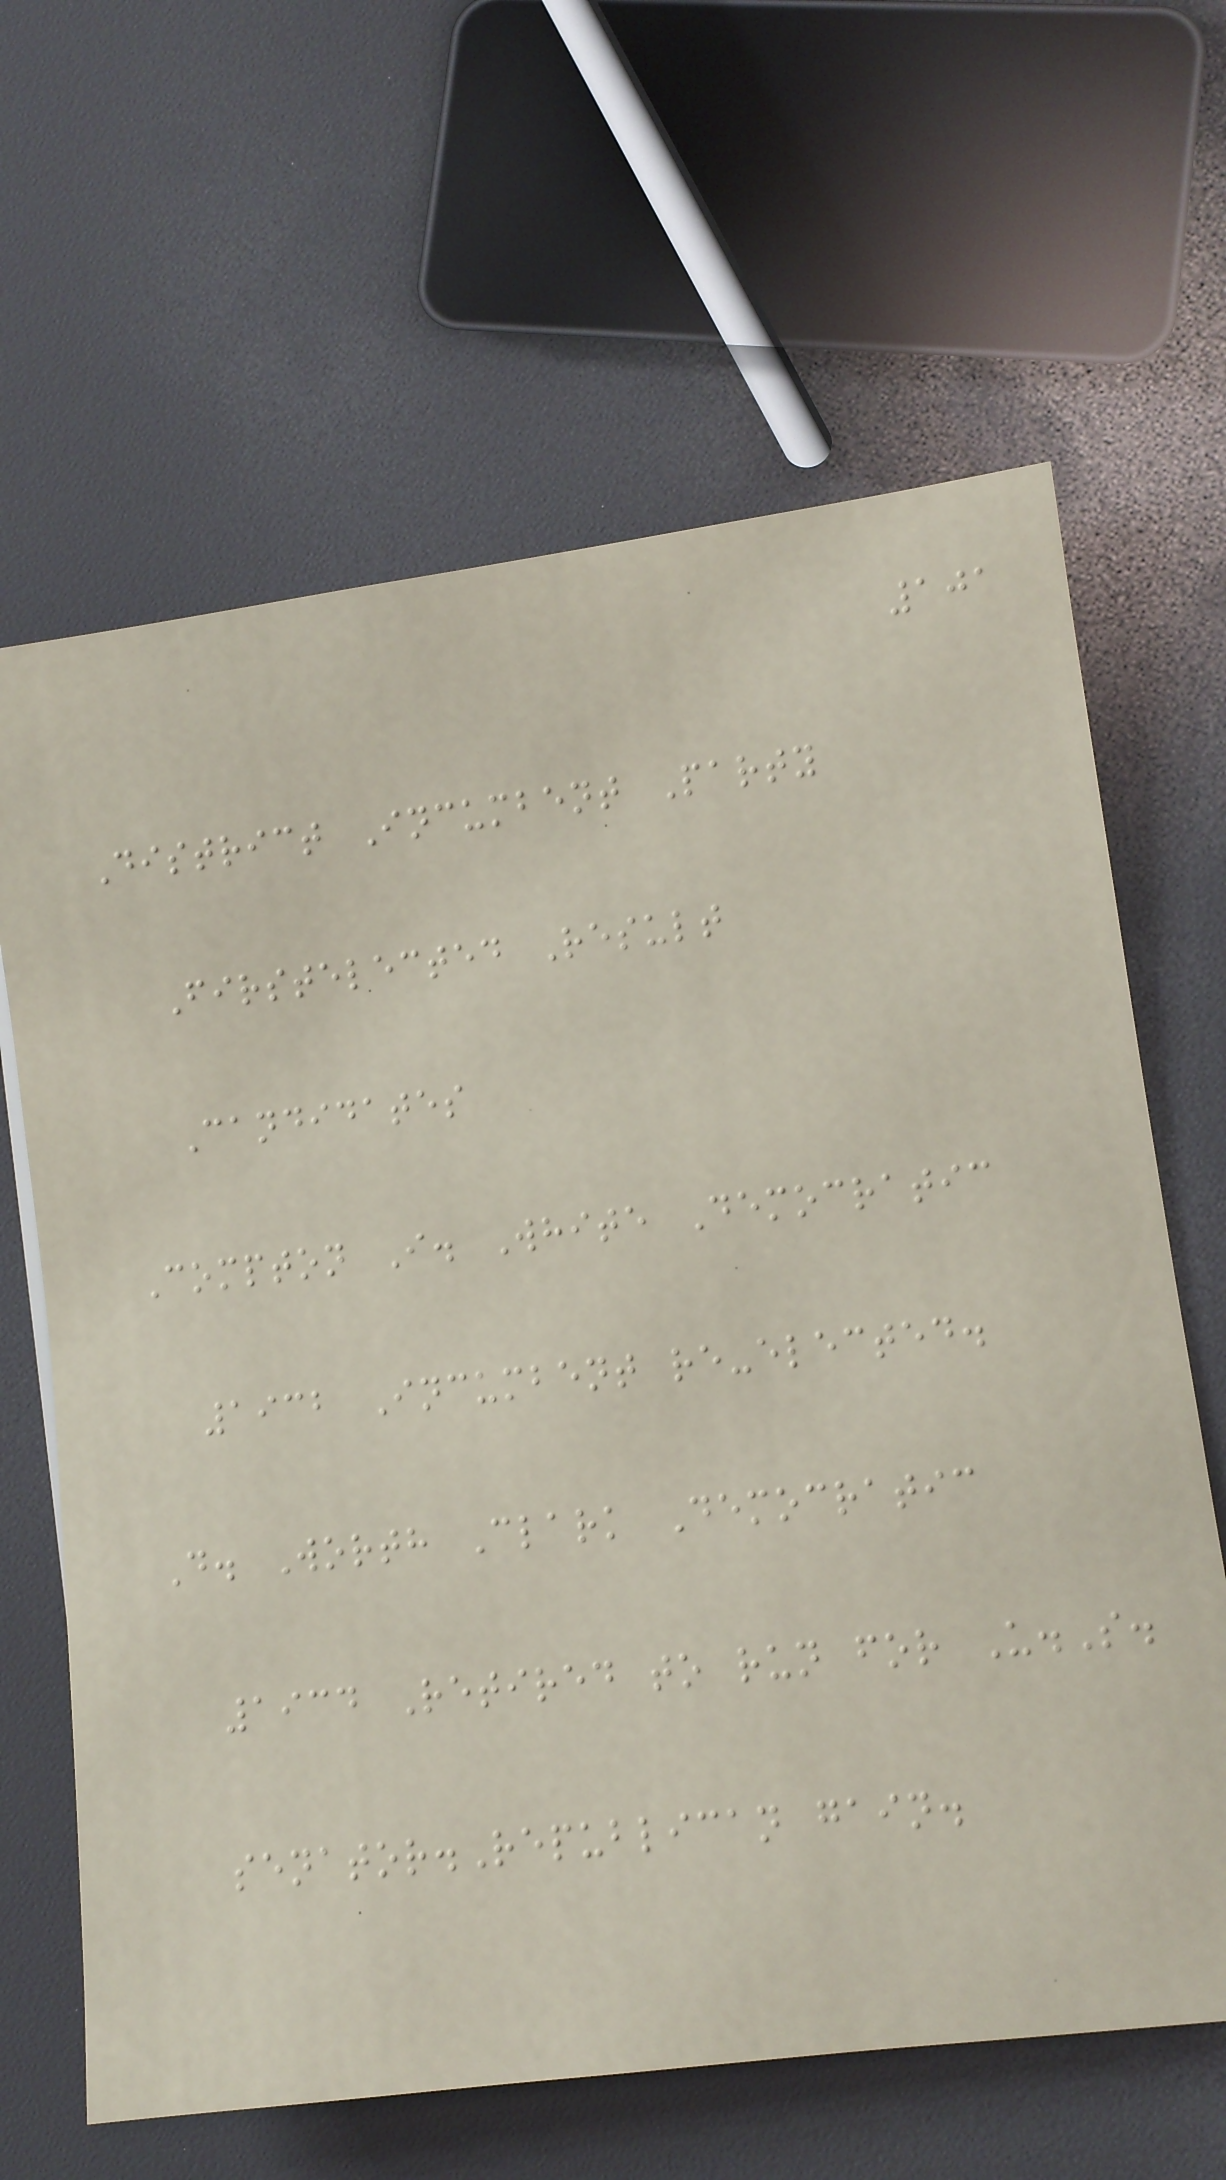101
District Incumbent Party
Firstelected Result
Candidates
Compton I. White Democratic
1932 Incumbent re-elected.
D. Worth Clark Democratic
1934 Retired to run for U.S.
senator.Republican gain.
